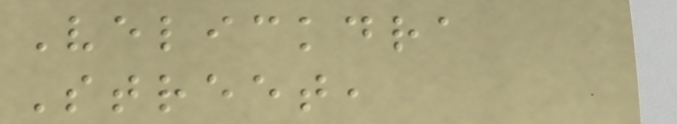Velickdra
Street,
